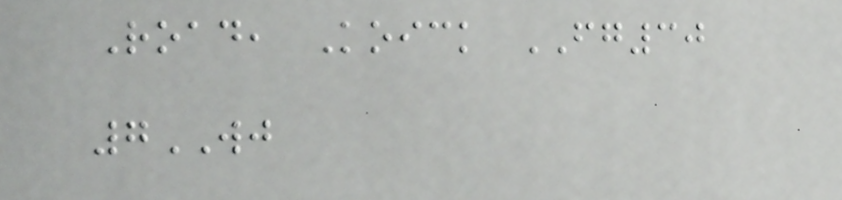Road, Koick FG30
7WJ
